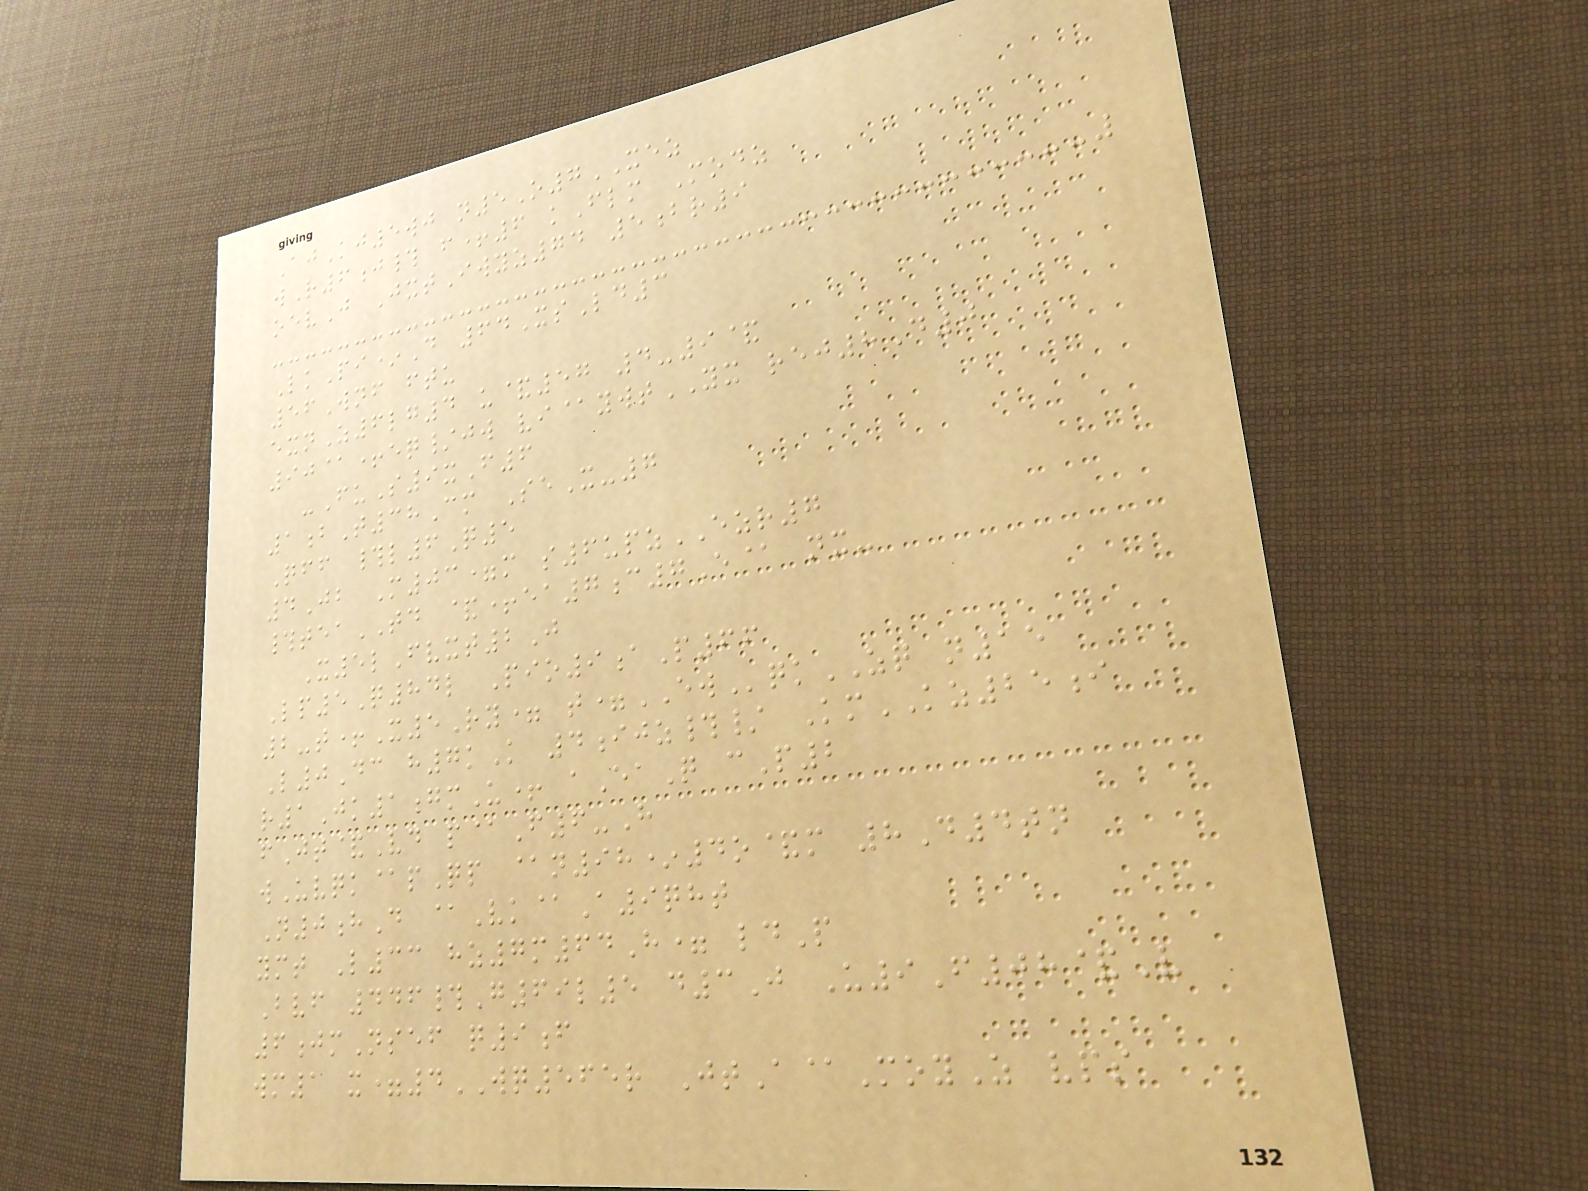AjKj5wj n5O7XEZ
wR6j# f+6 kFlm Modz
oevJ JxtIwyz74 5br9
LkPi*D 64XsLd3
56Wnf ftu
exnZ6lg4 u&57 4-9&
90@+eq/jw vi@ywtYX rej8D0
-FuS9xF6
1bT38Cm SeX-7
Qff #l6Q5
4Jb M03=m s6upzEZR7
#teaTD &+ea7c7E@ nx-
X5lFvxt2J
Lp5Q84l Pio9aP66
2-t+X5Ry= t=EWqkZQ n15
L0Dc h7kK 4ijz#/ KmKZ25i
r1Jk1gmU+ aEaQ cP2
fJt&Vd p@F6-H
wUvqk@pQp @n98*4o&m 8D4tn
N0hD @Vk@A9qht
ymt L33 hz7m64H= ldP
Bvf 446#G69l5 d3J U9F08&V
6jmNsef q9f
wm1 x=4WQ565r JtA@MoyZ vps
